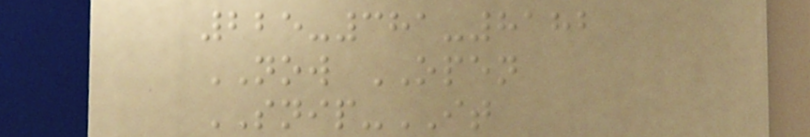225-381-8182
NOW OPEN
SNIP-IT
